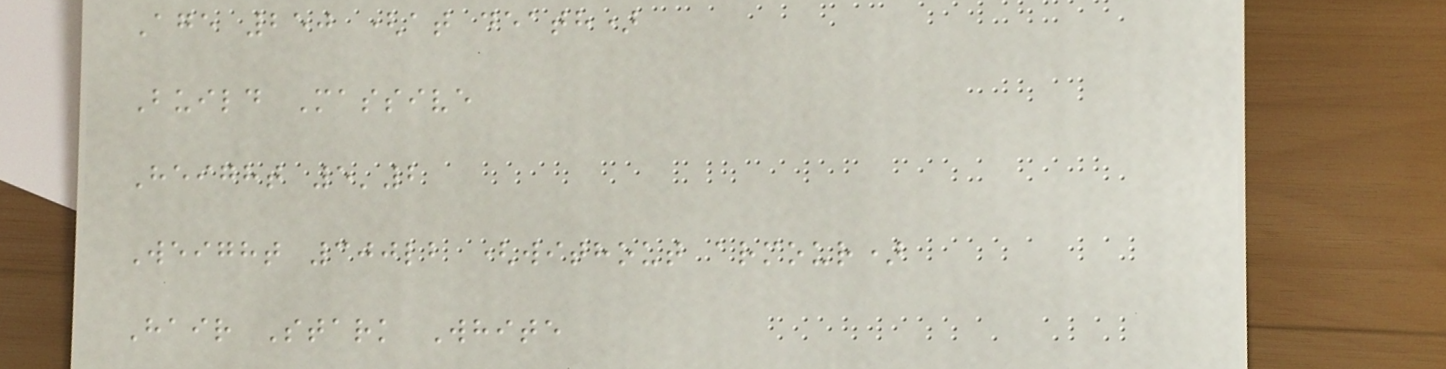Age 250 (at death)
Build Massive
Height 5'2
Weight 300lb (without armour)
Hair Stark White
